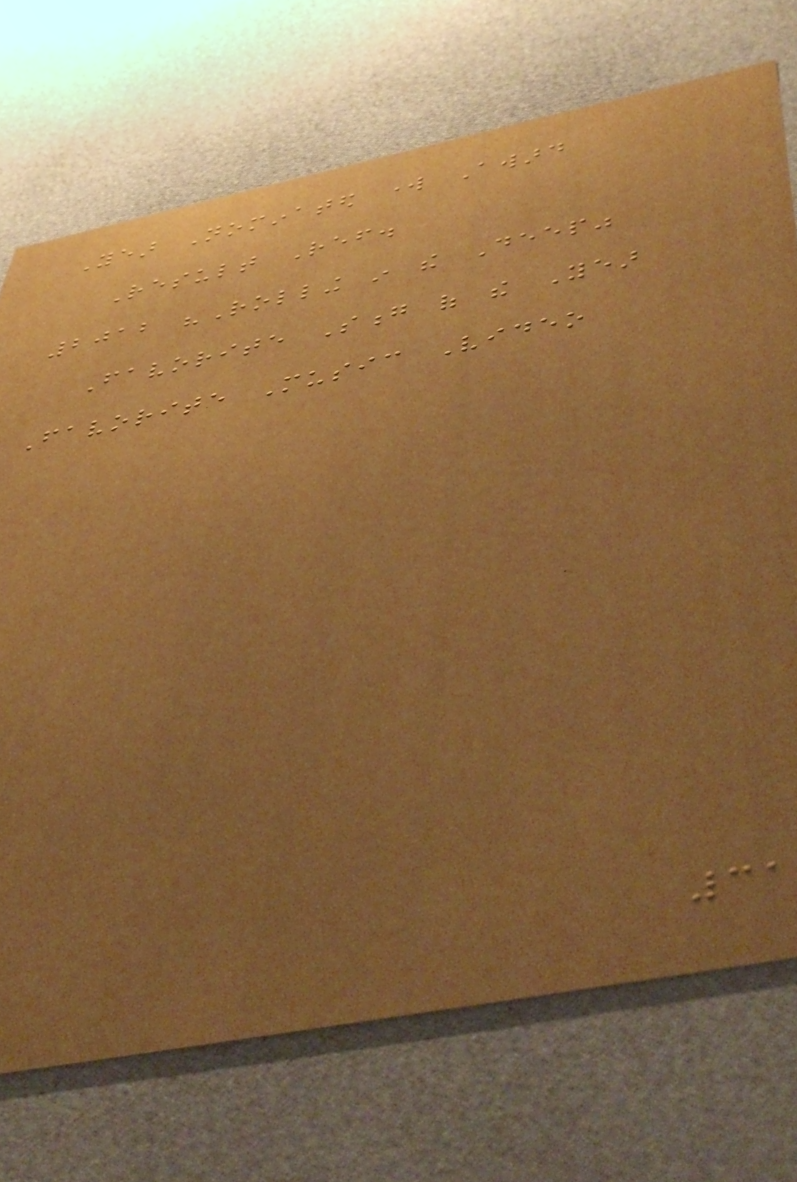Year Nominated work Award
Result Ref.
2012 "Rolling in the Deep"
Favorite Song of the Year
Favorite Music Video
31
